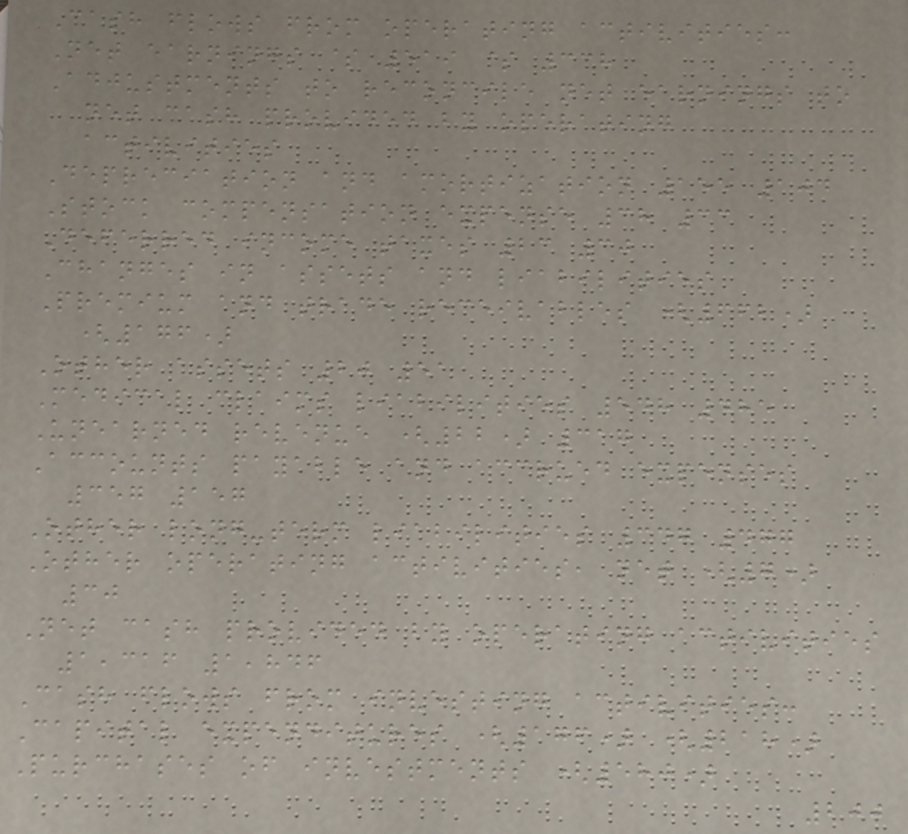Cash flows from operating activities:
Net earnings $ 519 $ 338
Adjustments to reconcile net earnings to
net cash provided by operating
activities
Depreciation and amortization 155 104
Stock compensation expense 38 33
Deferred income taxes 23 30
Changes in assets and liabilities
Premium and trade receivables (662)
(176)
Other assets 20 51
Medical claims liabilities 548 485
Unearned revenue (22) 317
Accounts payable and accrued expenses
357 157
Other long-term liabilities 347 477
Other operating activities, net (7)
30
Net cash provided by operating activities
1,316 1,846
Cash flows from investing activities:
Capital expenditures (176) (218)
Purchases of investments (580)
200
